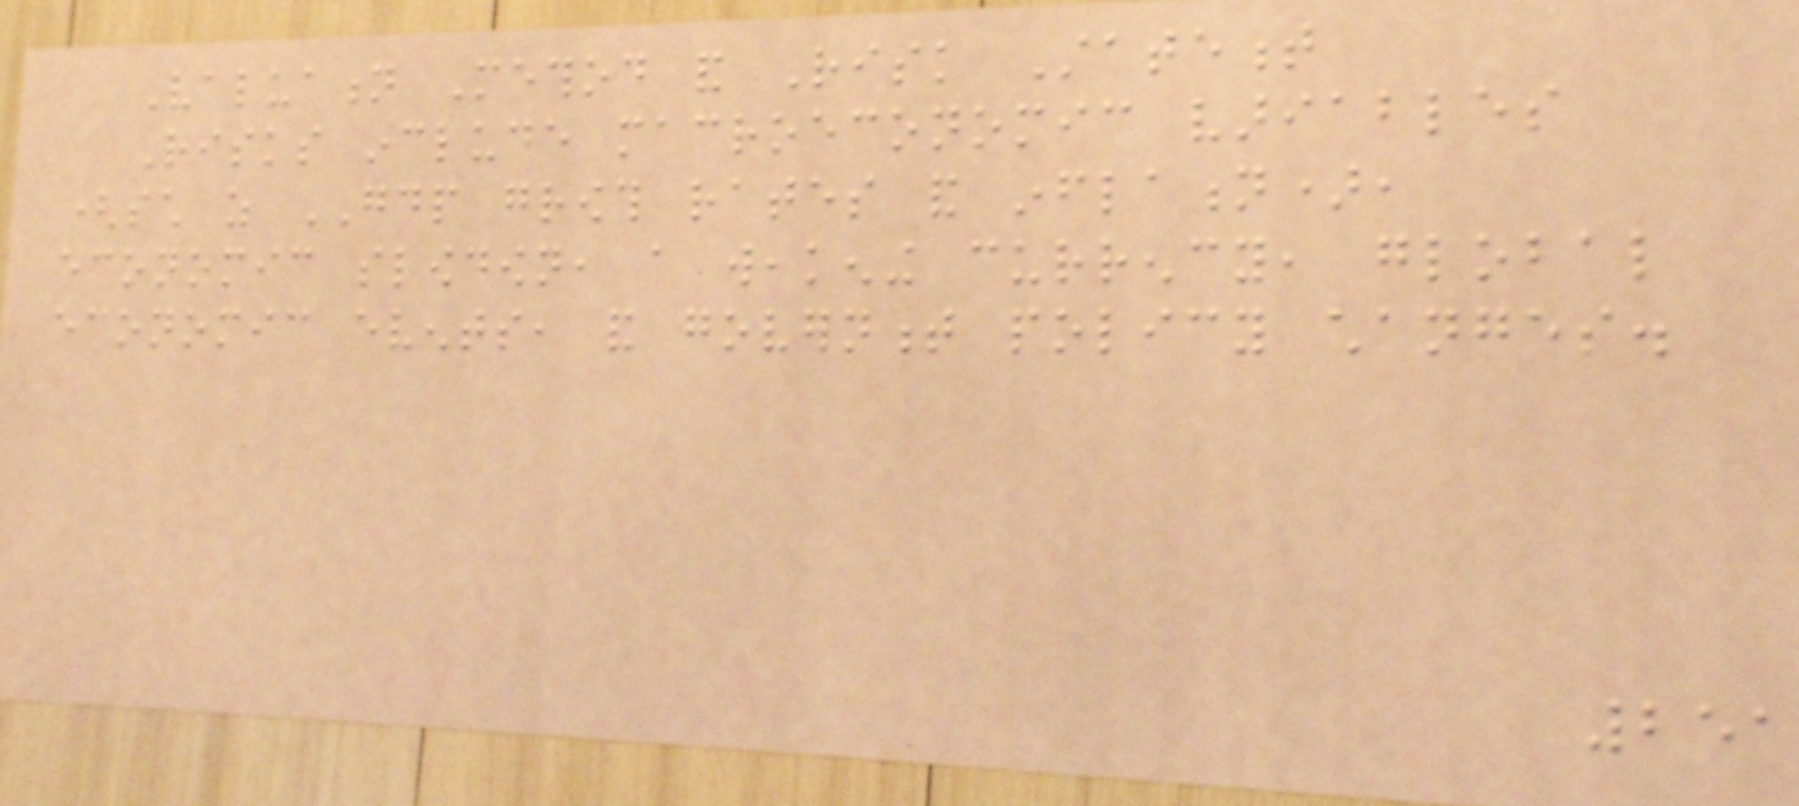Valuation Method and Risk Statement
Risks include macroeconomic variables
(such as GDP growth rates and inflation),
economic slowdown, a weakening currency, global
economic events, and government policy changes.
251
